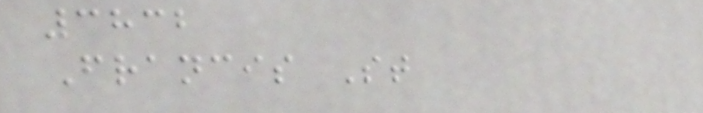3832
Francis St
